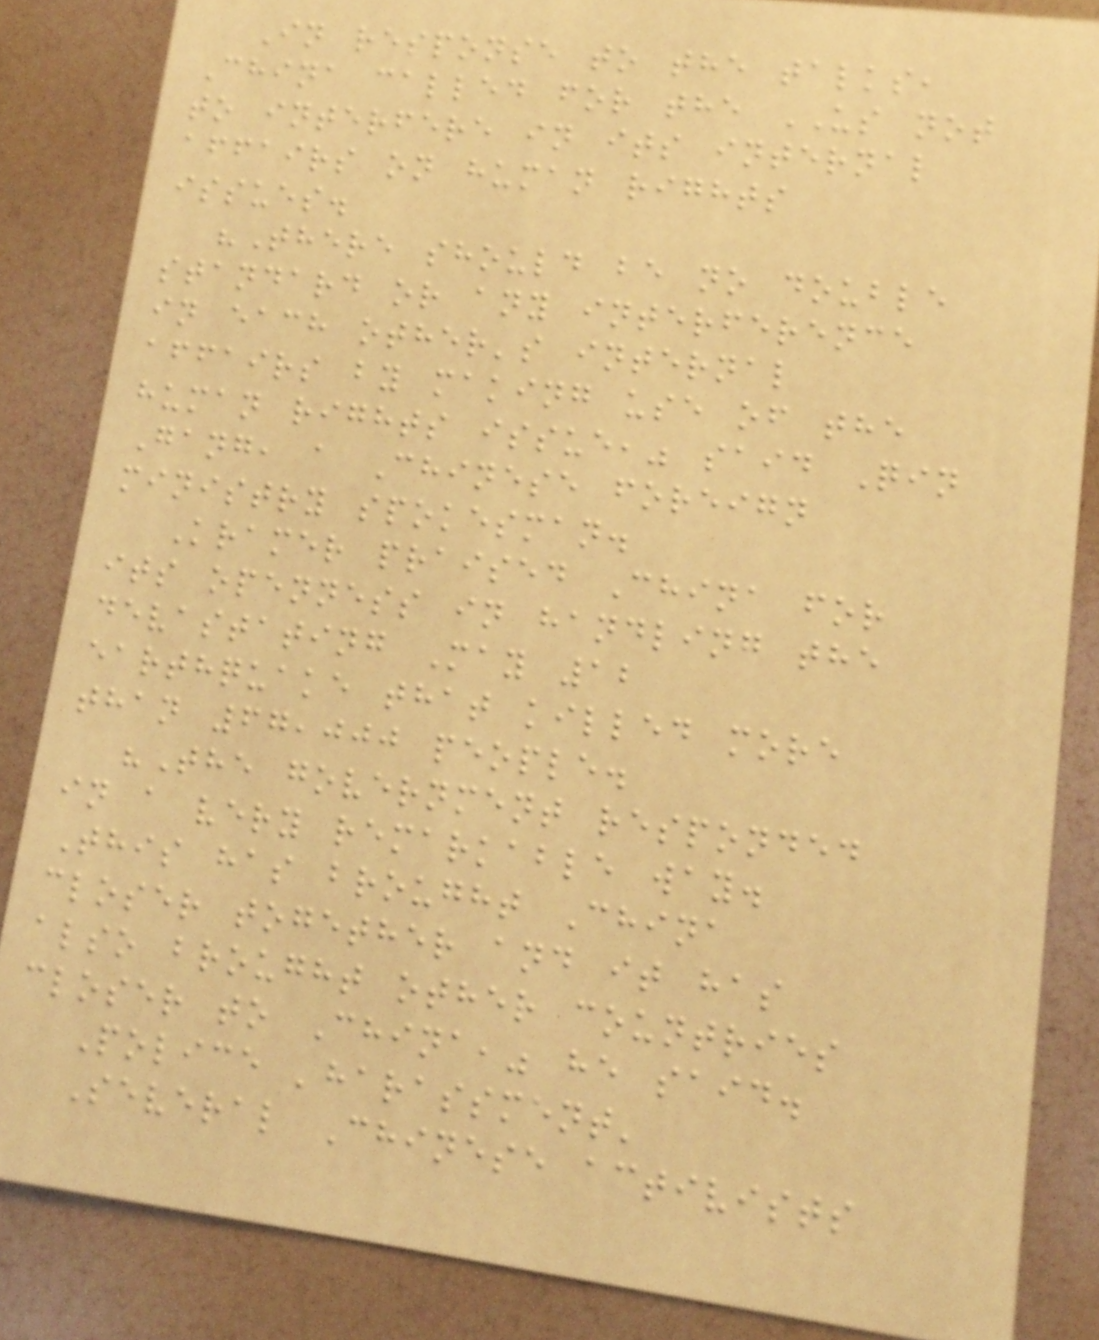In response to the talks,
China called for the US not
to interfere in its internal
affairs on human rights
issues.
"There should be no double
standard or any interference
in each other's internal
affairs by making use of the
human rights issue," said Qin
Gang, a Chinese foreign
ministry spokesman.
Kramer praised China for
its openness in handling the
devastating May 12
earthquake that killed more
than 67,000 people.
"The government responded
in a very remarkable way.
This has brought China
closer together and it has
also brought other countries
closer to China," he said.
Police 'harassment'
Several Chinese activists
